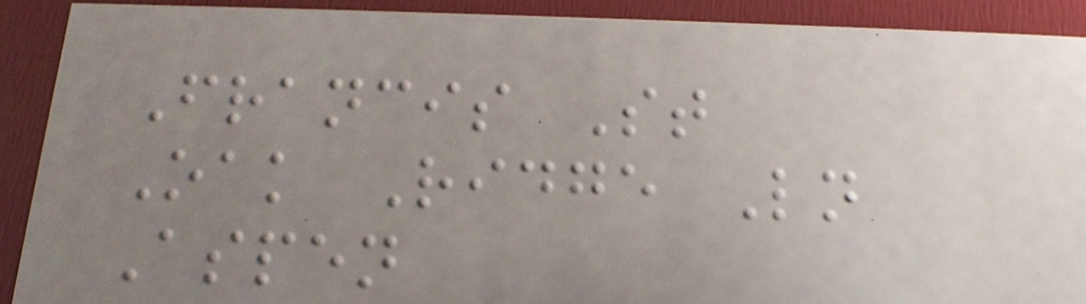Francis St
Oak Ridge Ln
Aspen
